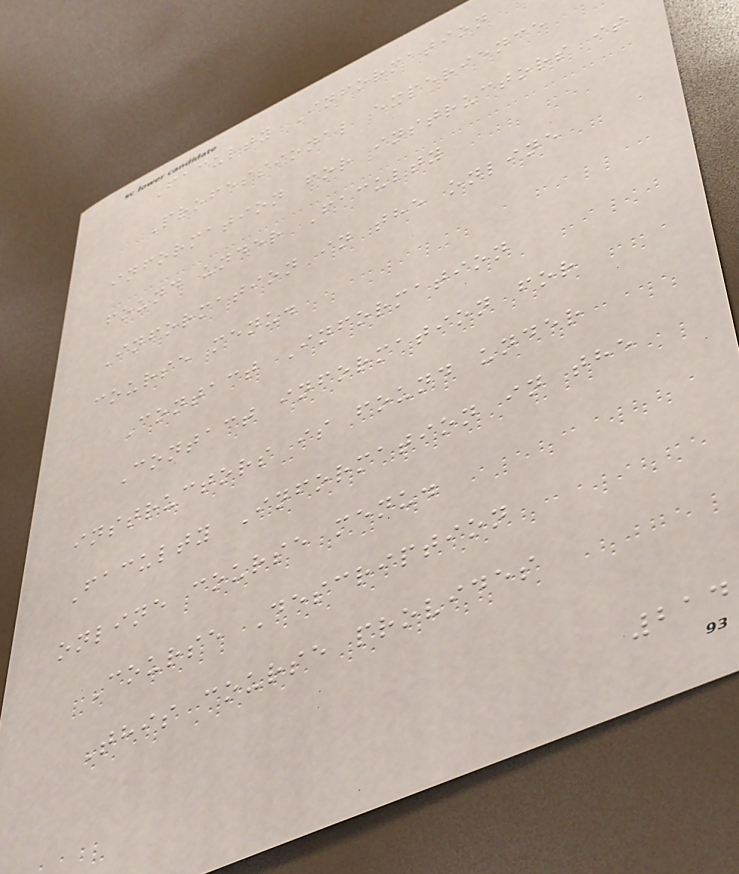Faculty Information
Professional experience
information for instructors is
found under Faculty
Information in the online
course menu.
Contact Information
Contact information for
instructors is found under
Faculty Information in the
online course menu.
Course Description
This course provides
214
